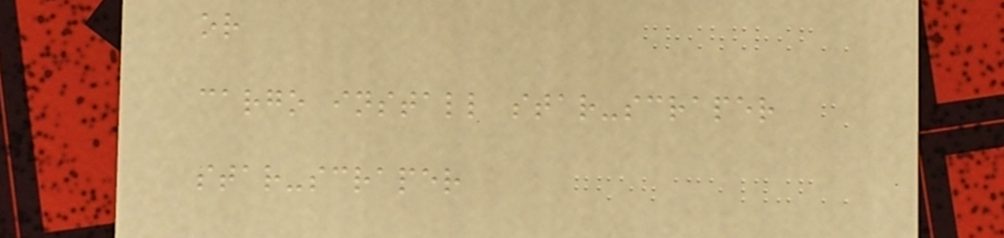or
cargo install star-scraper
star-scraper
